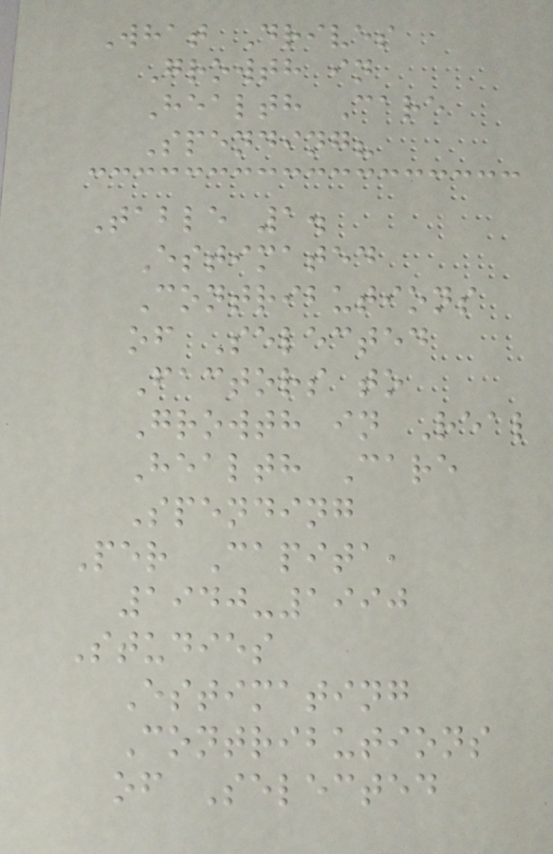What Drives
Growth in
Health Care
Spending?
Table 1.
Estimated
Contributions
of Selected
Factors to
Growth in Real
Health Care
Spending
Per Capita,
1940-1990
Studies
Estimating
Contributions
of Selected
